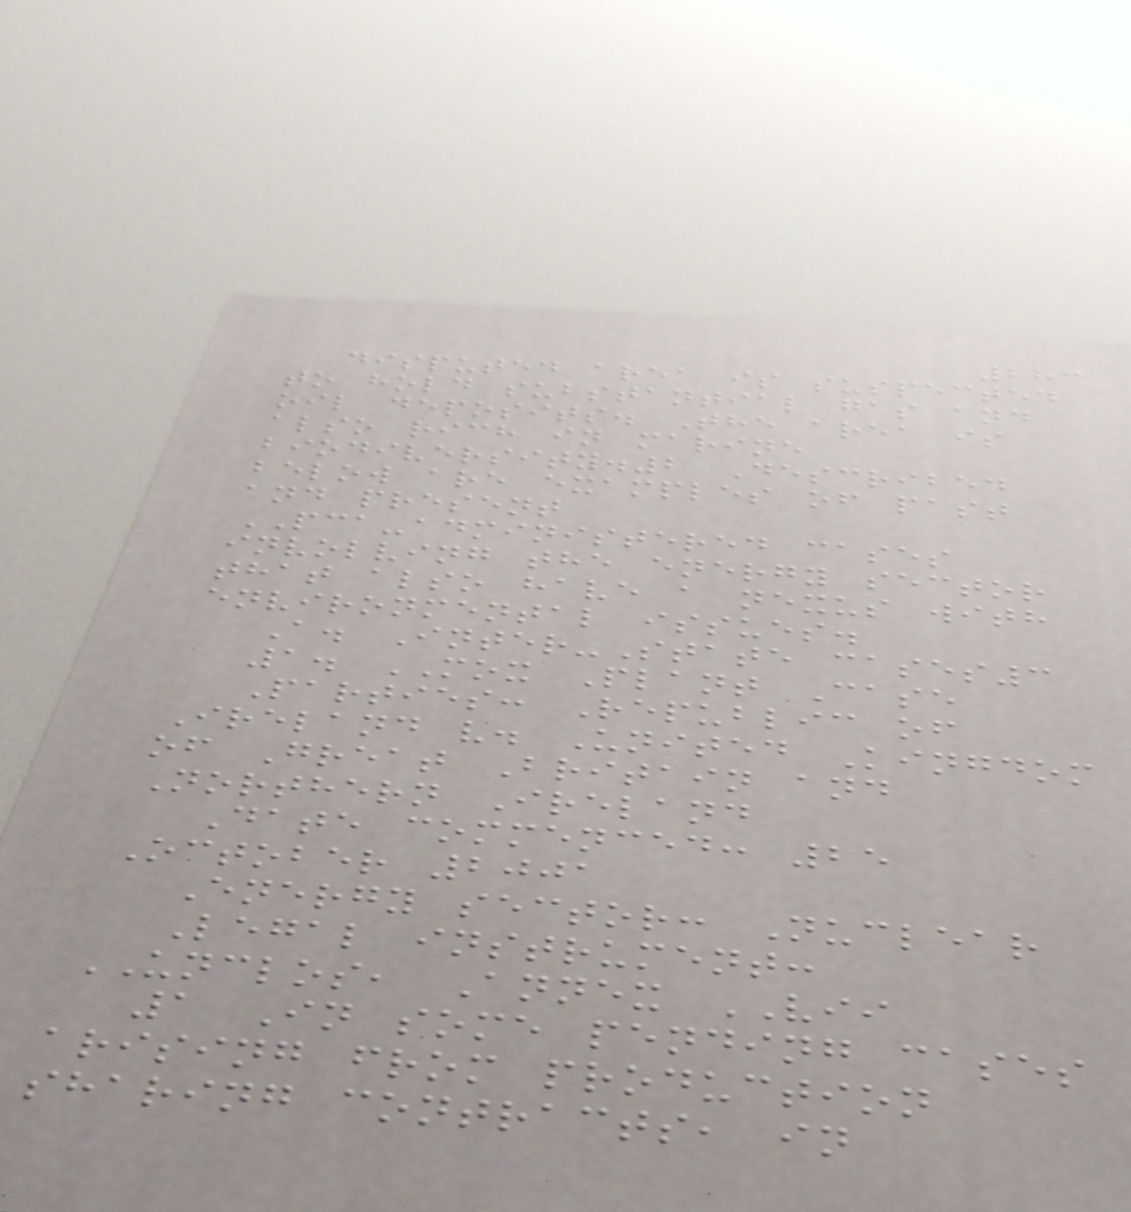283
disputed area is suspected
to hold substantial gas and
oil deposits. The area is
also rich in marine
biodiversity.2 Described
below are examples of past
and present
PCA-administered cases
involving the energy sector
that also have a nexus with
environmental issues.
A. Inter-State cases3
1. MOX Plant Case
Parties: Republic of
Ireland v. United Kingdom
of Great Britain and
Northern Ireland
Date commenced: 25
October 2001
Energy sector: Nuclear
Legal instrument:
UNCLOS, Annex VII
1 In some pending cases
arising from production
sharing contracts, in
